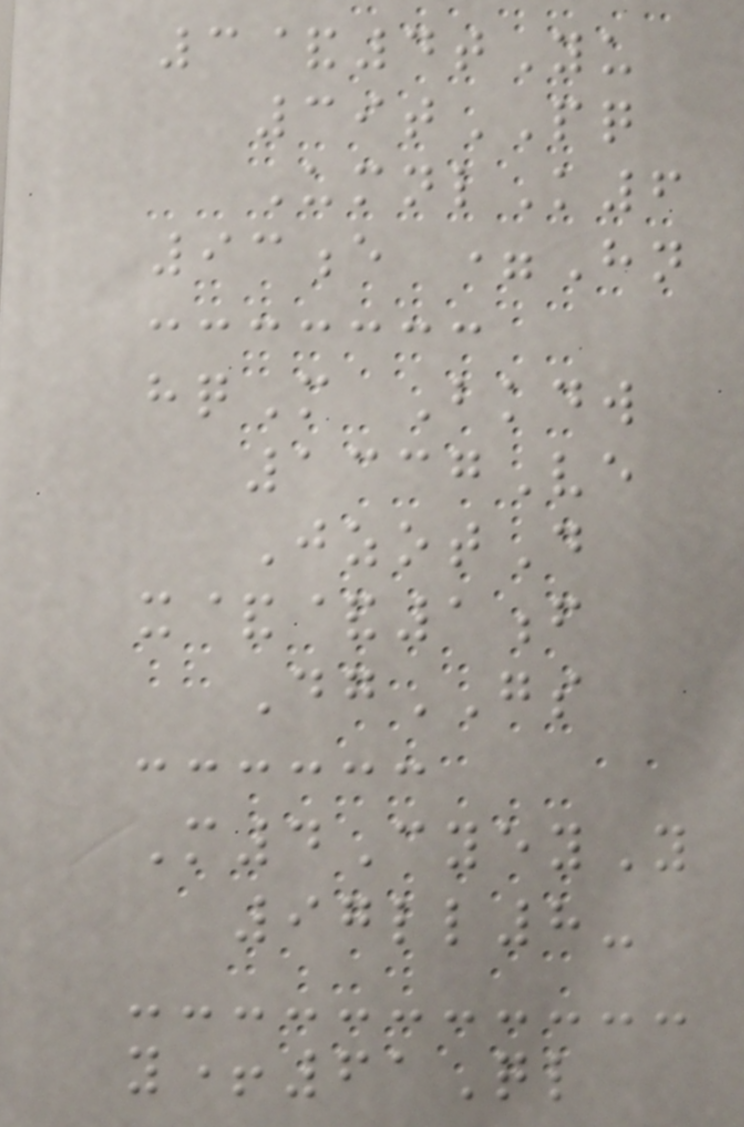3&4tYu
39tPQ
UmnlK6
93e =Hn
hqM Bkdw
1337Ve
JzotD
x&&1f
DgGS
M4CyeyY
97ll8-
y+61Ql
